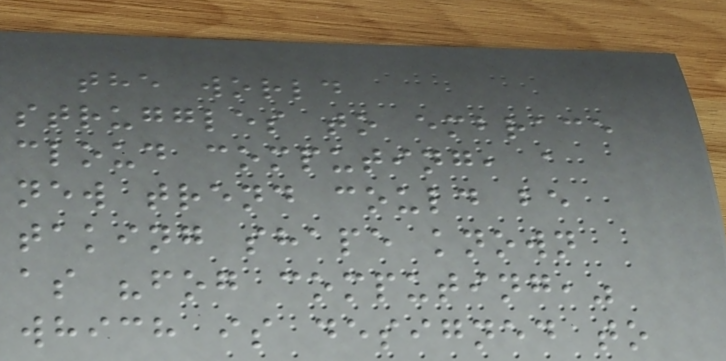the world
struggles to embrace
cloud computing, a
new trend could be
taking shape known
as "fog computing,"
which is designed to
